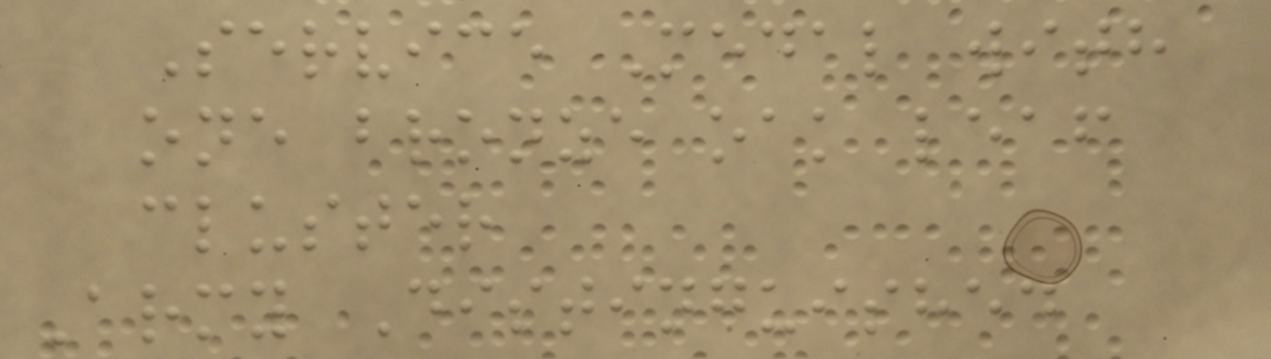Service Medal with
one bronze oak leaf
cluster
Army Distinguished
